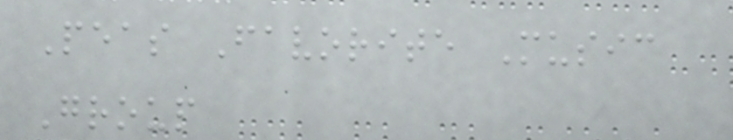Peas Favorite Music
Group
